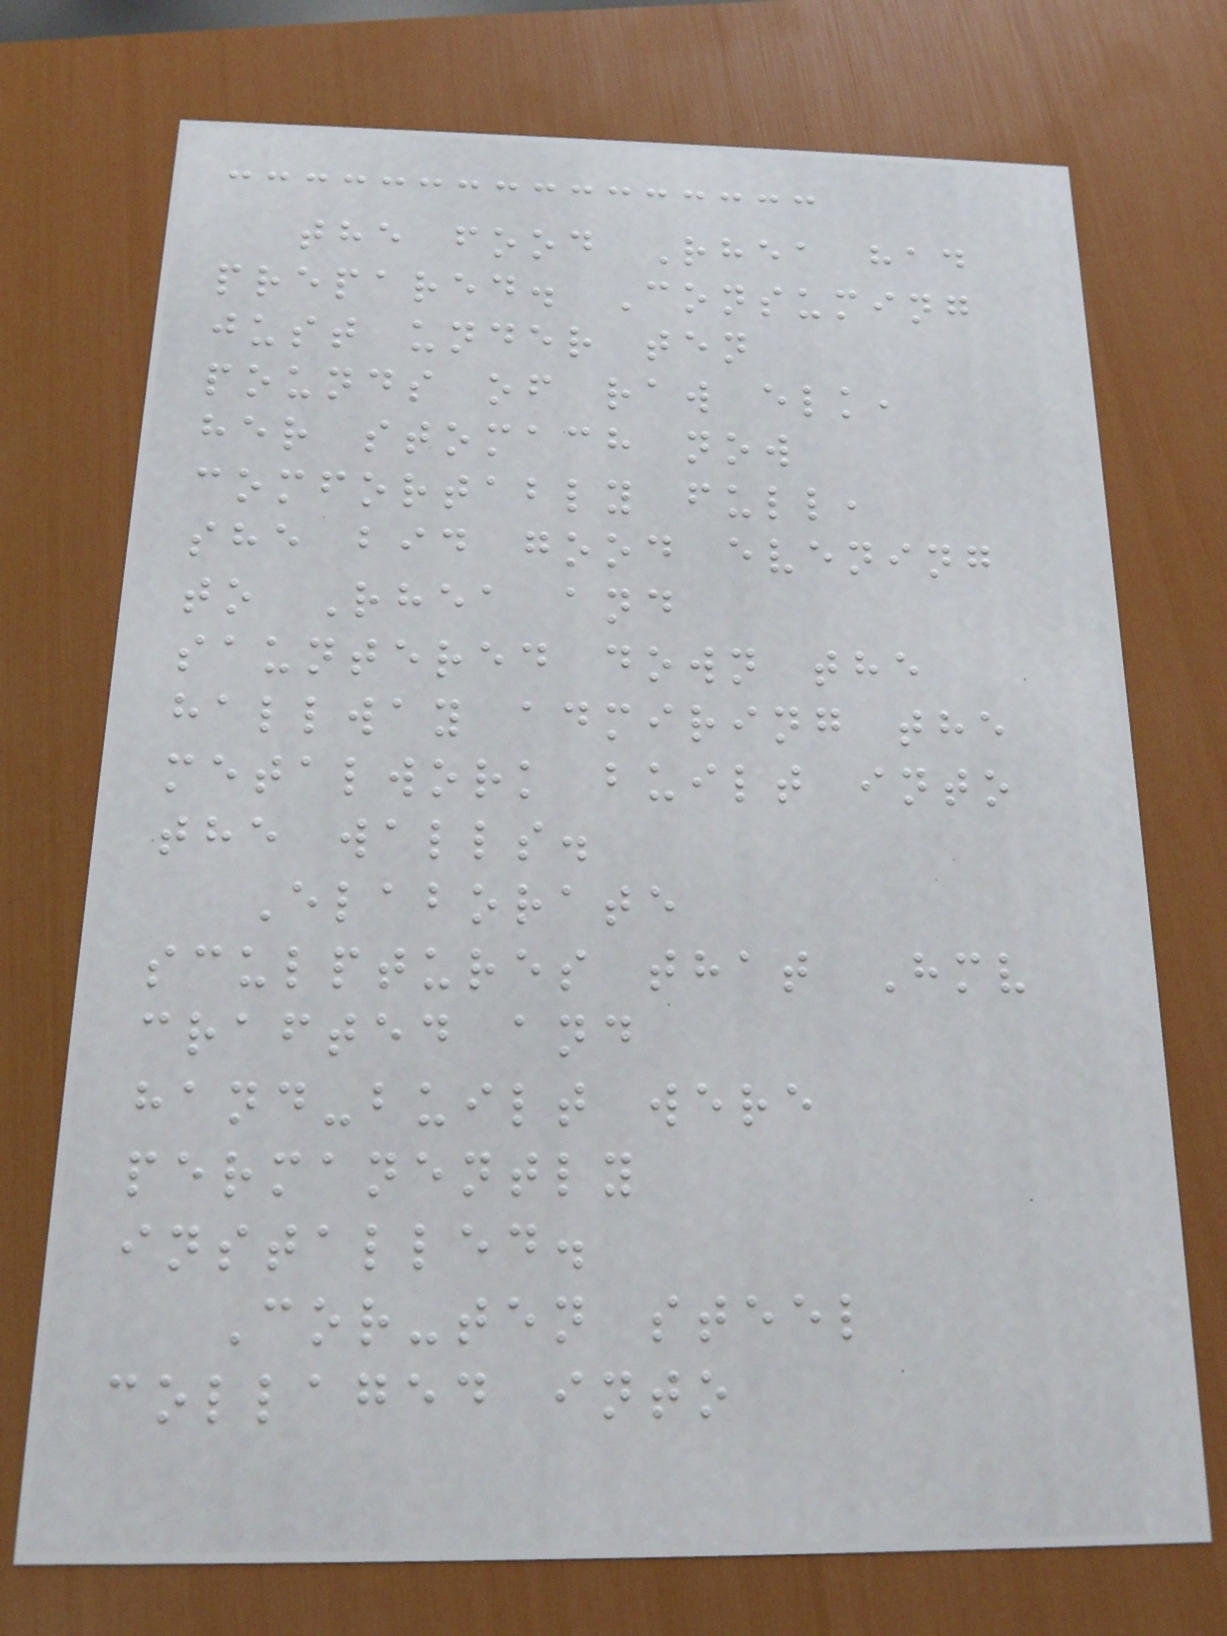the food Rhea had
prepared. Consuming
just under ten
pounds of raw elk,
her stomach now
comfortably full,
she bid good evening
to Rhea and
sauntered down the
hallway admiring the
metalwork built into
the walls.
Elaborate
sculptures that Hmv
crafted and
hand-built were
permanently
installed.
Cor-ten steel
collaged into
